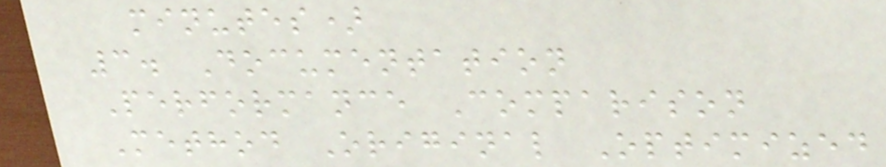minutes)
3. Documentation
Performance Comparison
Method Original Optimized
